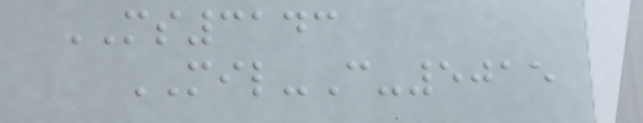MS3143
MIL-C-5015
